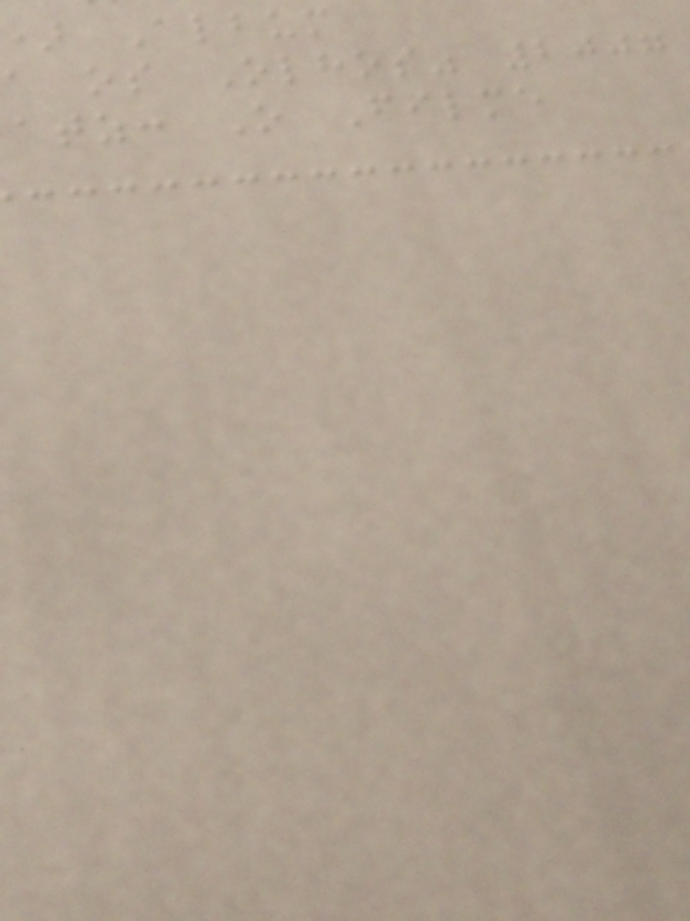Album
a os Olhos" 2007
atz: O Filme
